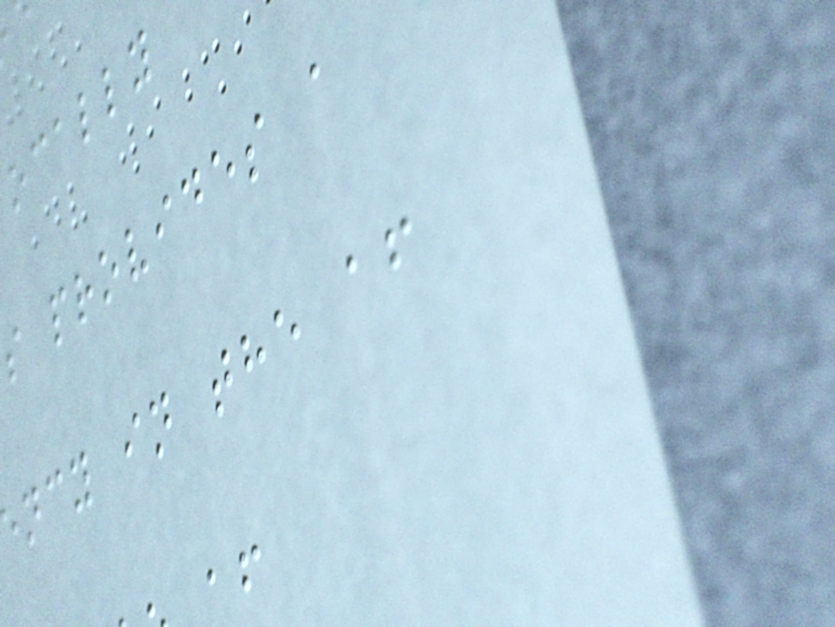s provides a
ncy in the af
